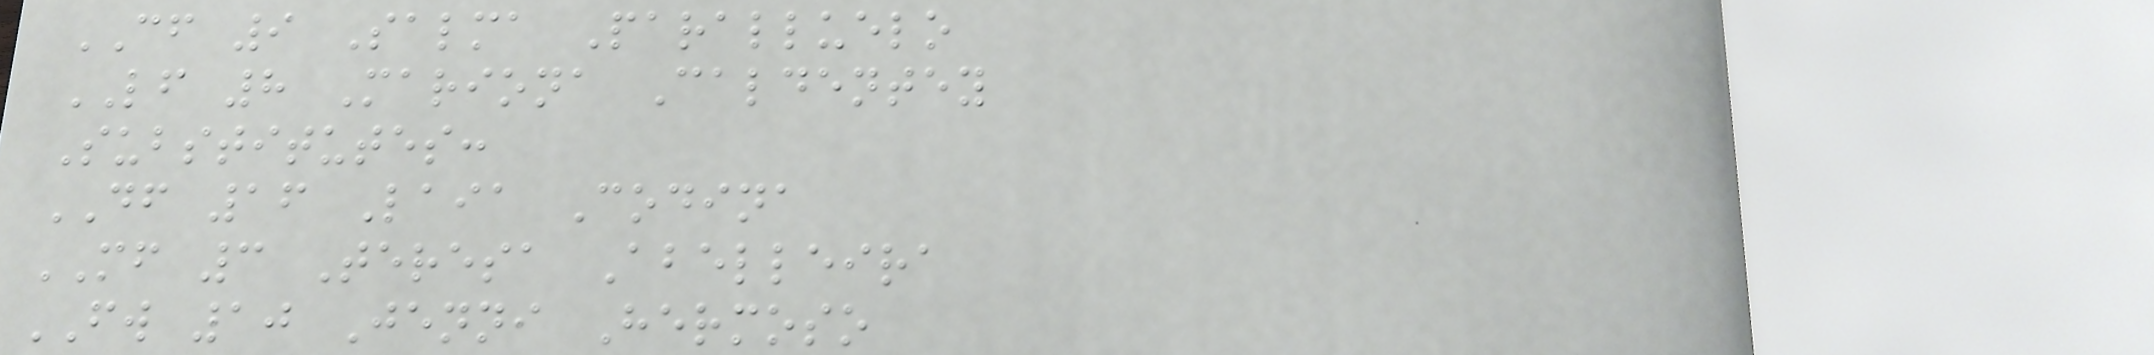CF 9 Salma Paralluelo
LF 8 Mariona Caldentey
Substitutes:
DF 16 Laia Codina
MF 3 Teresa Abelleira
FW 10 Jenni Hermoso
